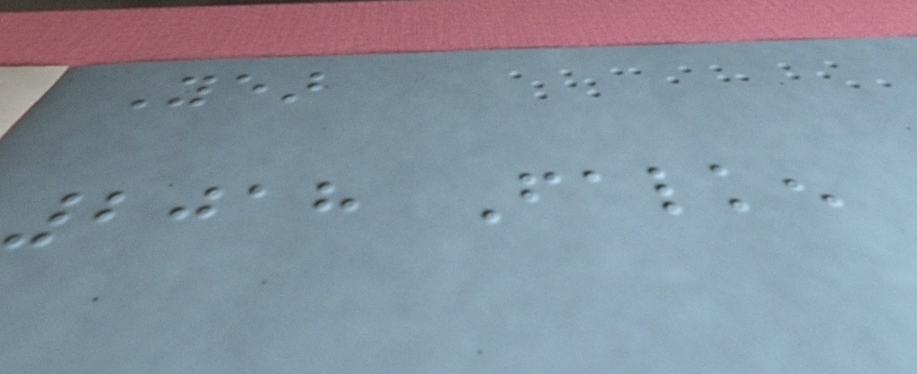Year
2018 Falken
